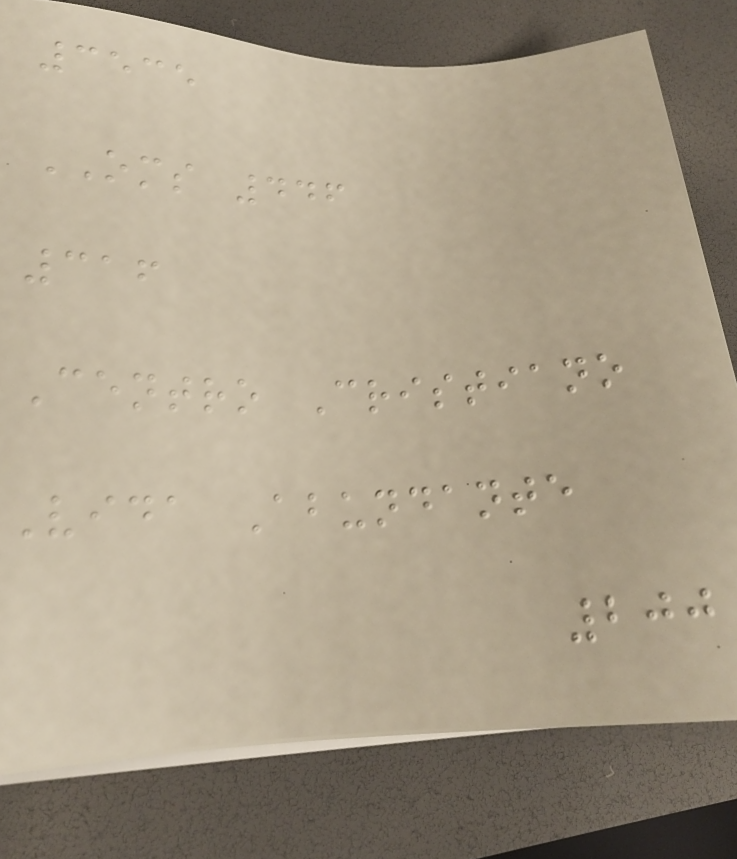3535
OMS 446
316
Centro Cristiano
Vida Abundante
200
